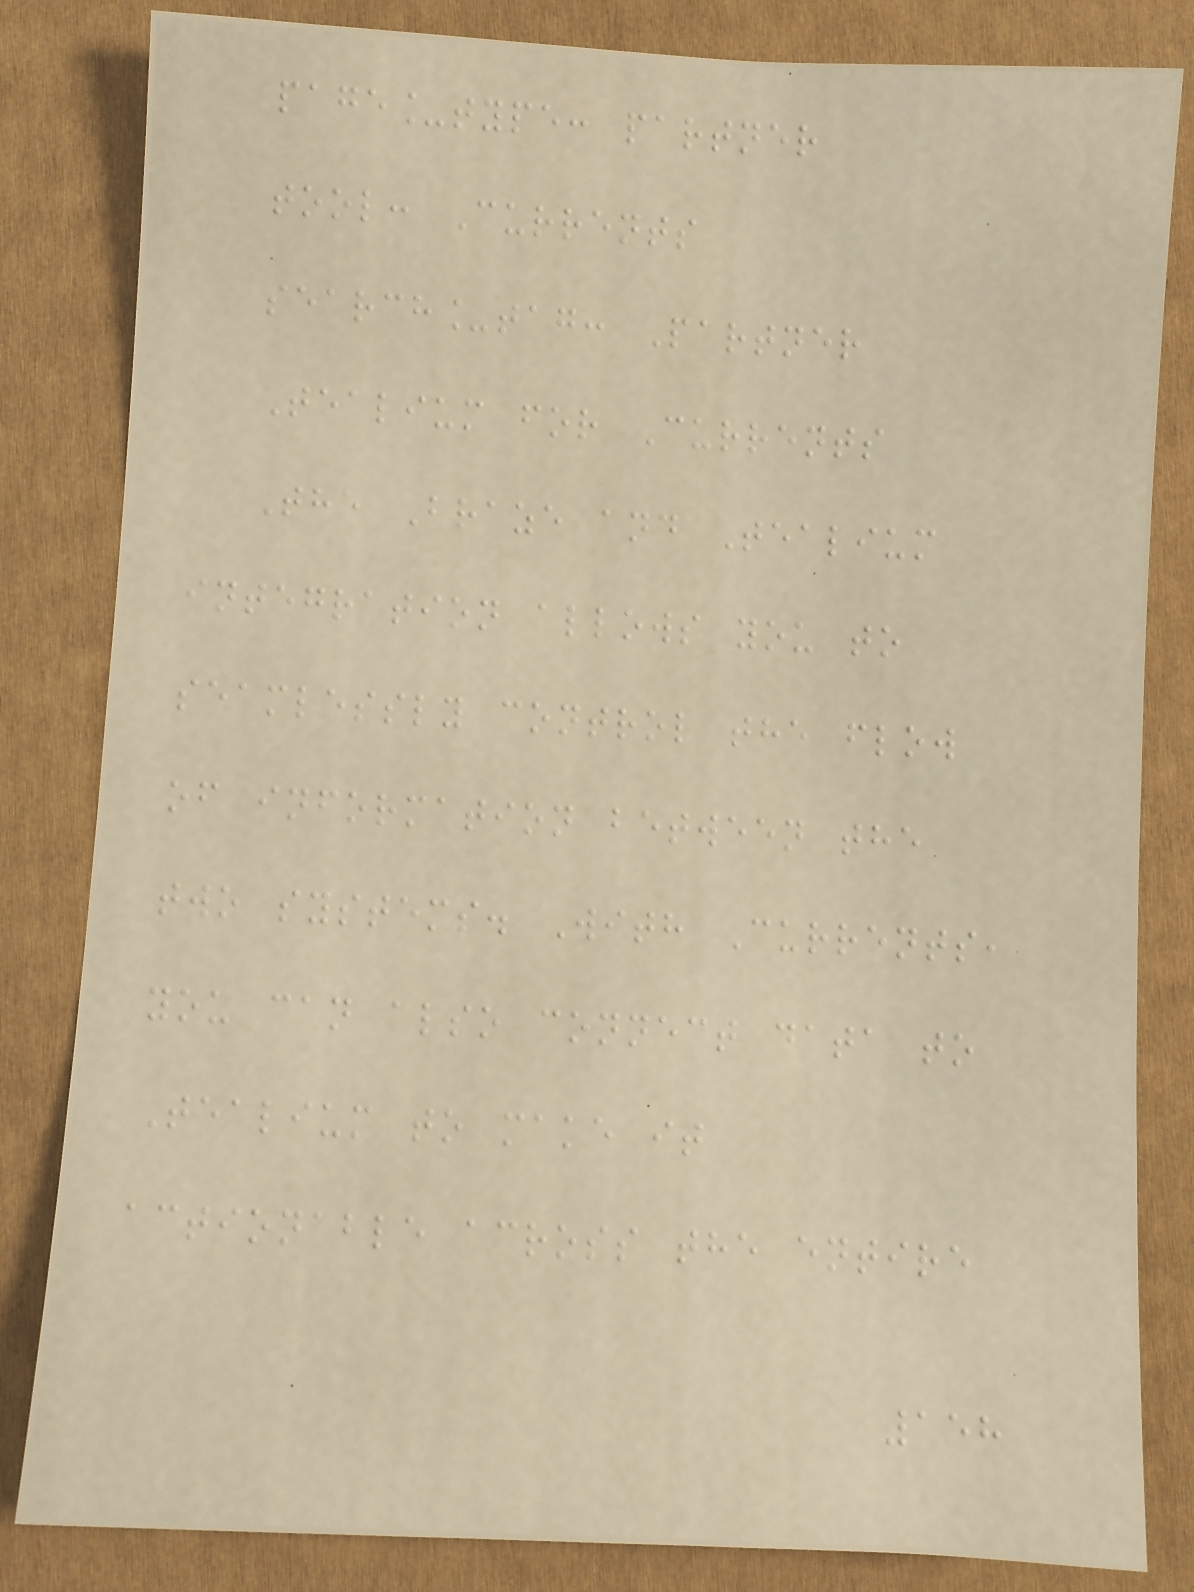page_type: partner
tool: Currents
search_tag: Partner
Tealium for Currents
The Braze and Tealium
integration allows you to
seamlessly control the flow
of information between the
two systems. With Currents,
you can also connect data to
Tealium to make it
actionable across the entire
158
